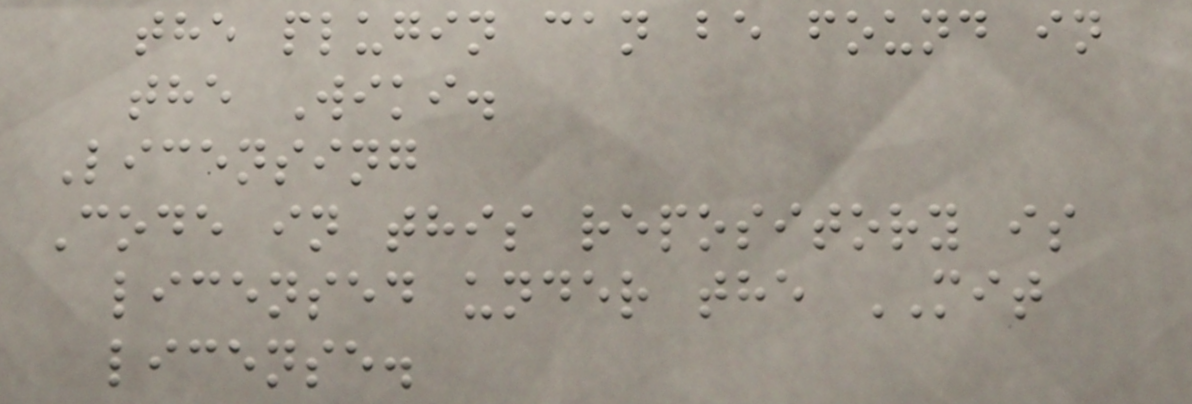the plugin can be found in
the Wiki.
Licensing
Code in this repository is
licensed under the MIT
license.
